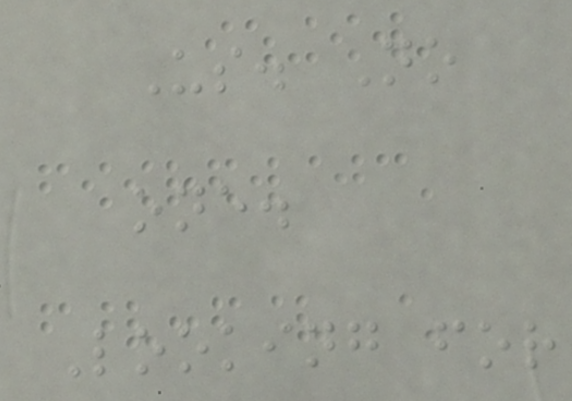Us. No
one.
Looking for
